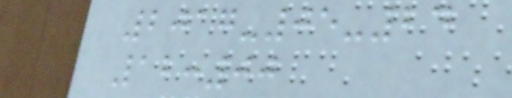2017-05-24
12:00
